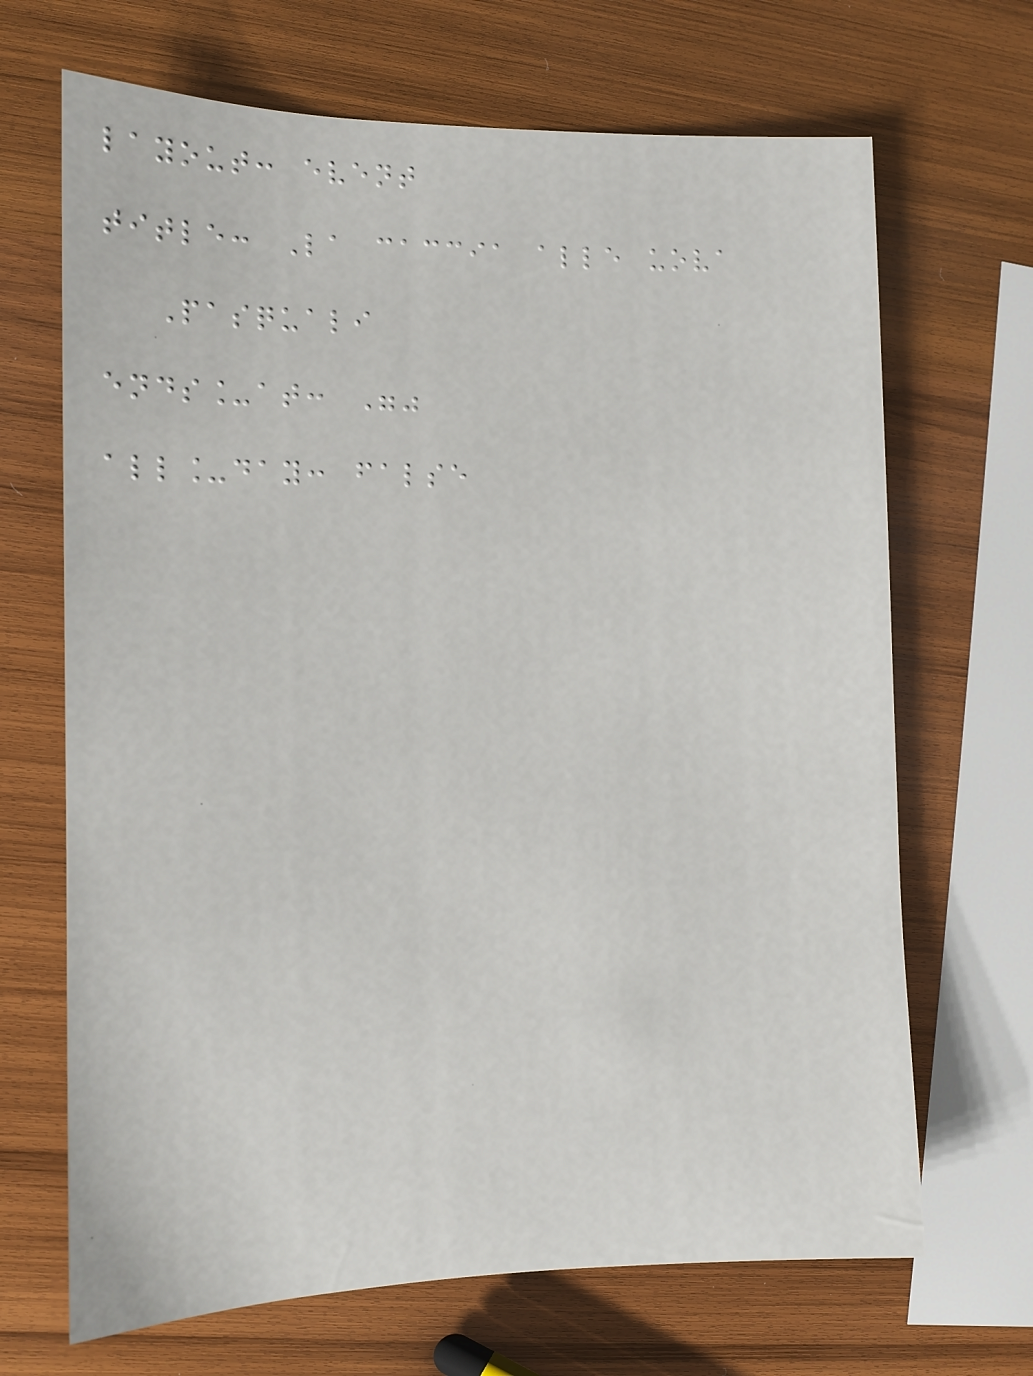layout: event
title: La caccia alle uova
Pasquali
ends_at: ""
all_day: false
